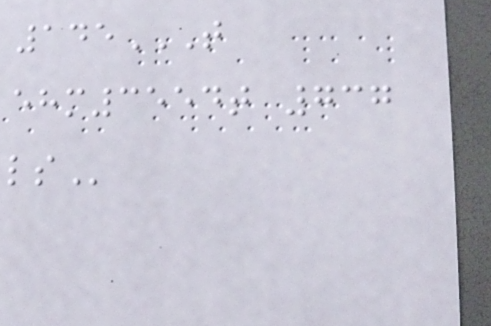145T
EHM3554T 737
LS
